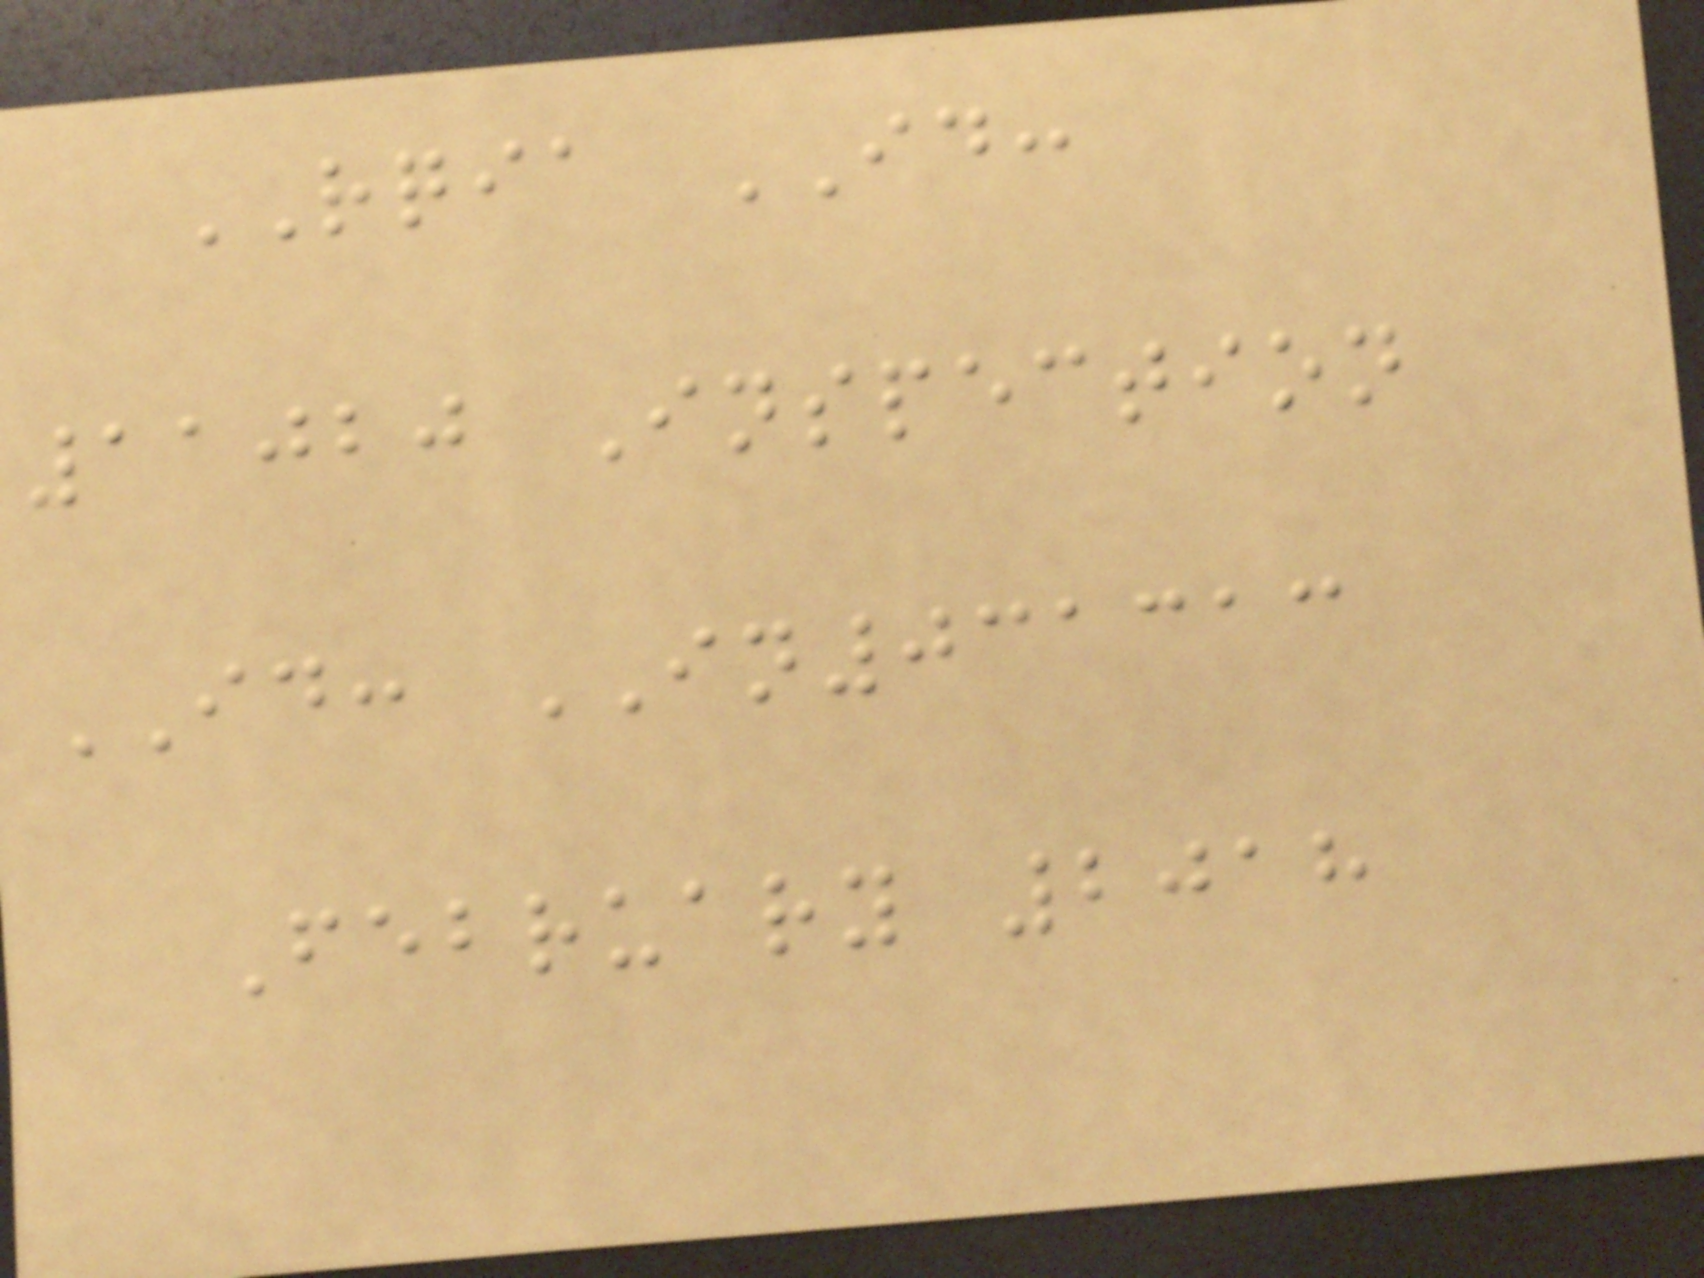RQIA ID:
11020 Inspection
ID: IN031313
February 2018
